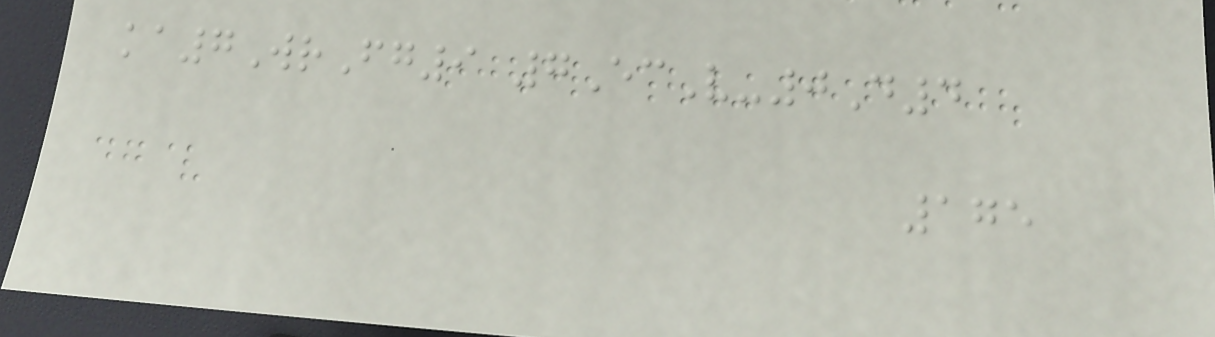ka7WrFg9 7EcV-0D4
175
